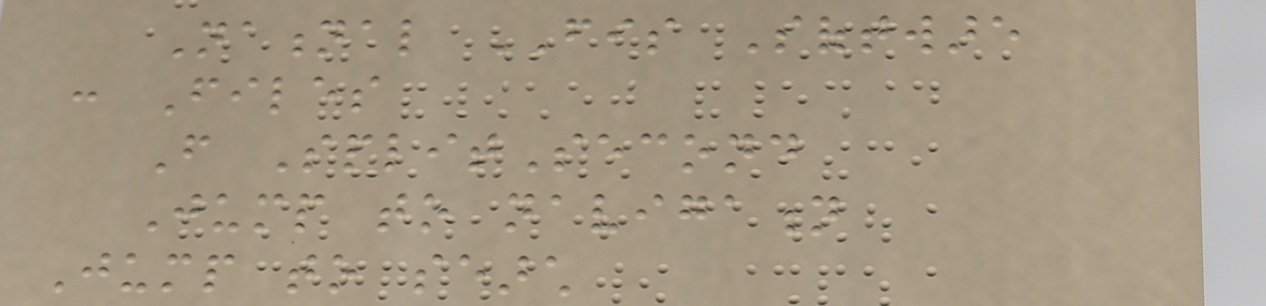National FIS Software
: Files
From SplitSecond
Jump to navigation
Jump to search
